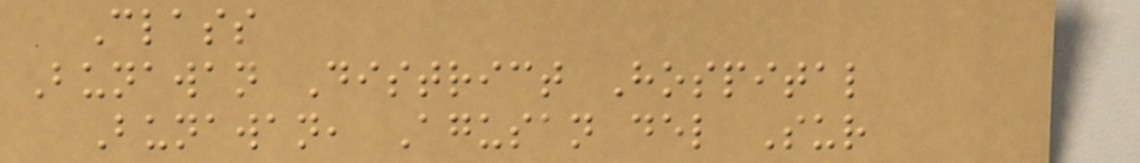Class
Bunawan District Hospital
Bunawan, Agusan del Sur
